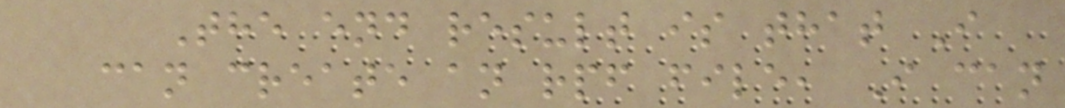The end result is that I
can create an rpf file, I can
